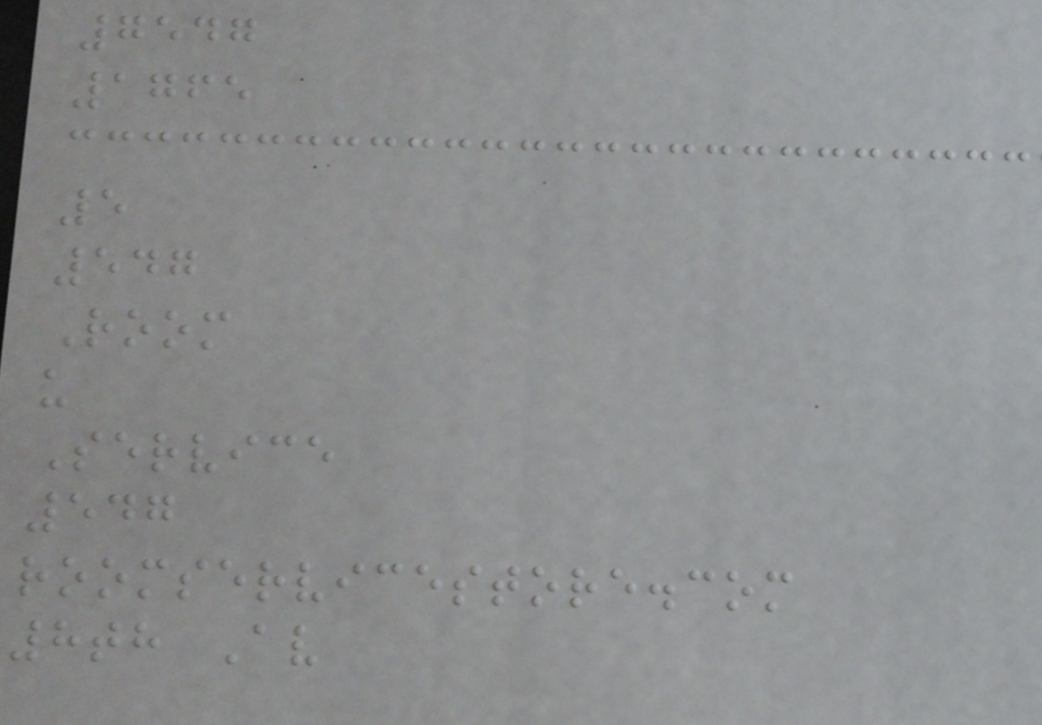7547
1765
5
547
Room
u
Service
547
roomservicestore.com
8th Av
